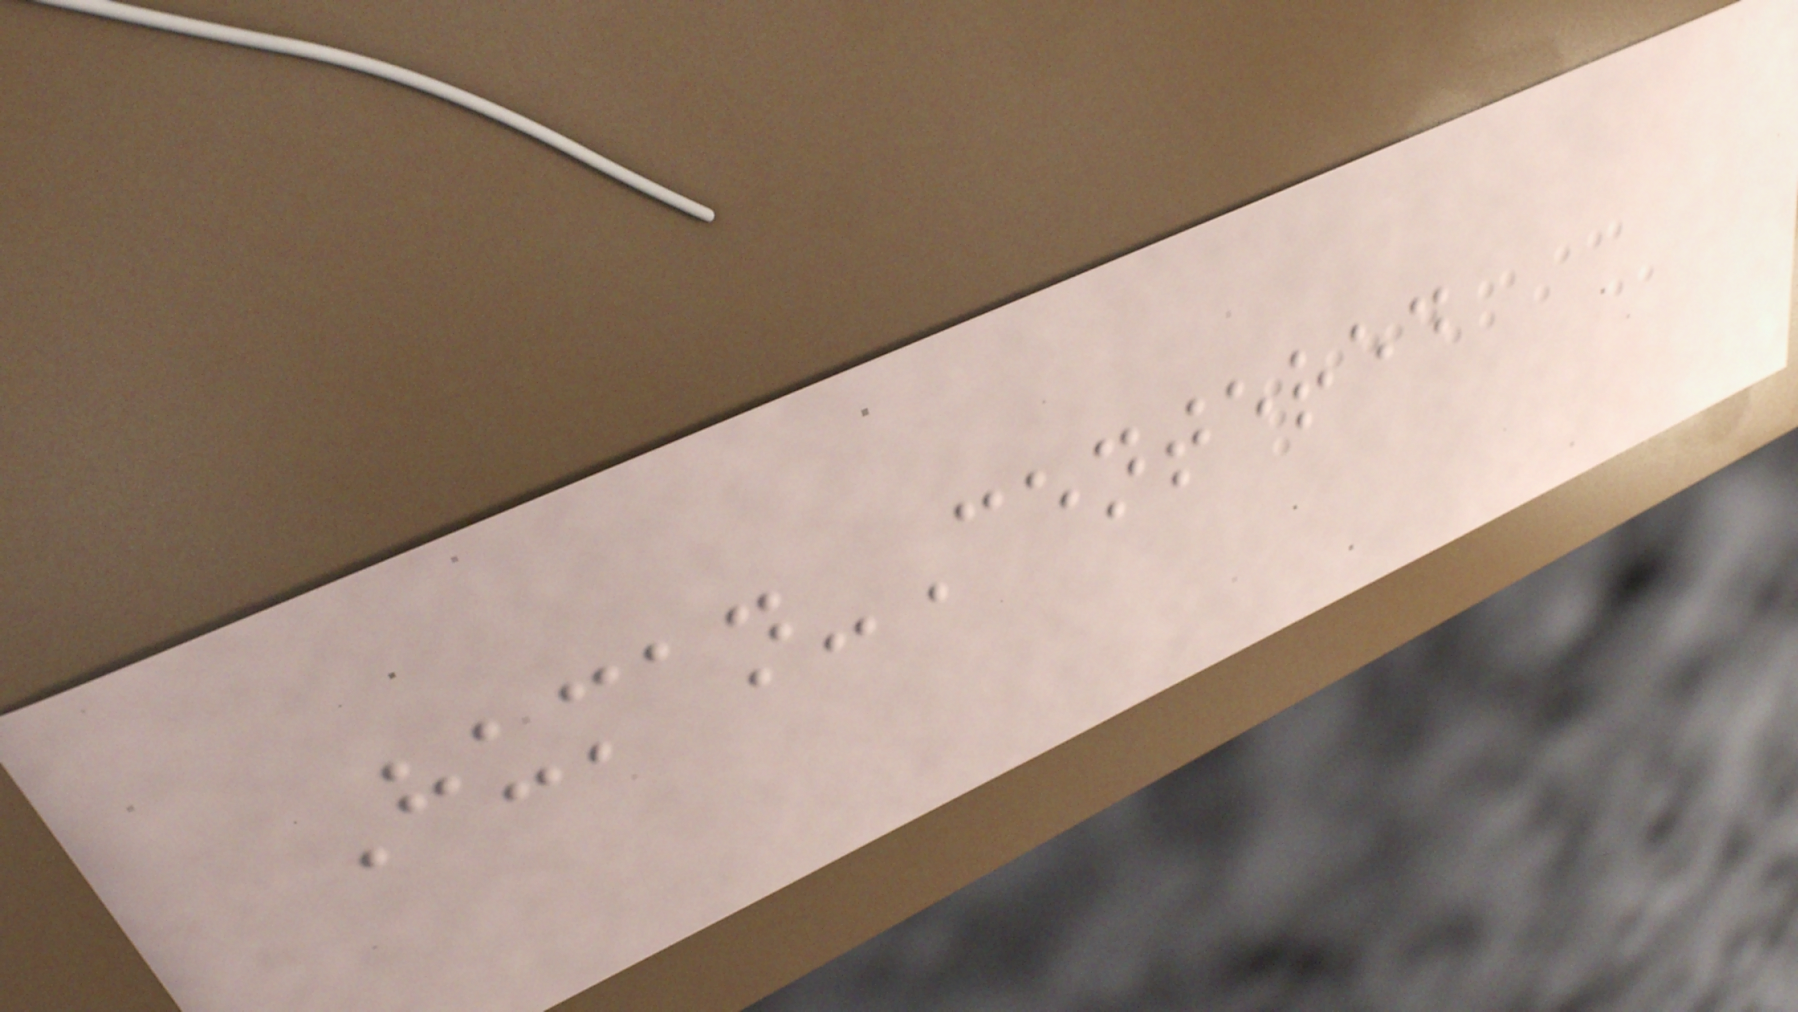Human-Centered
